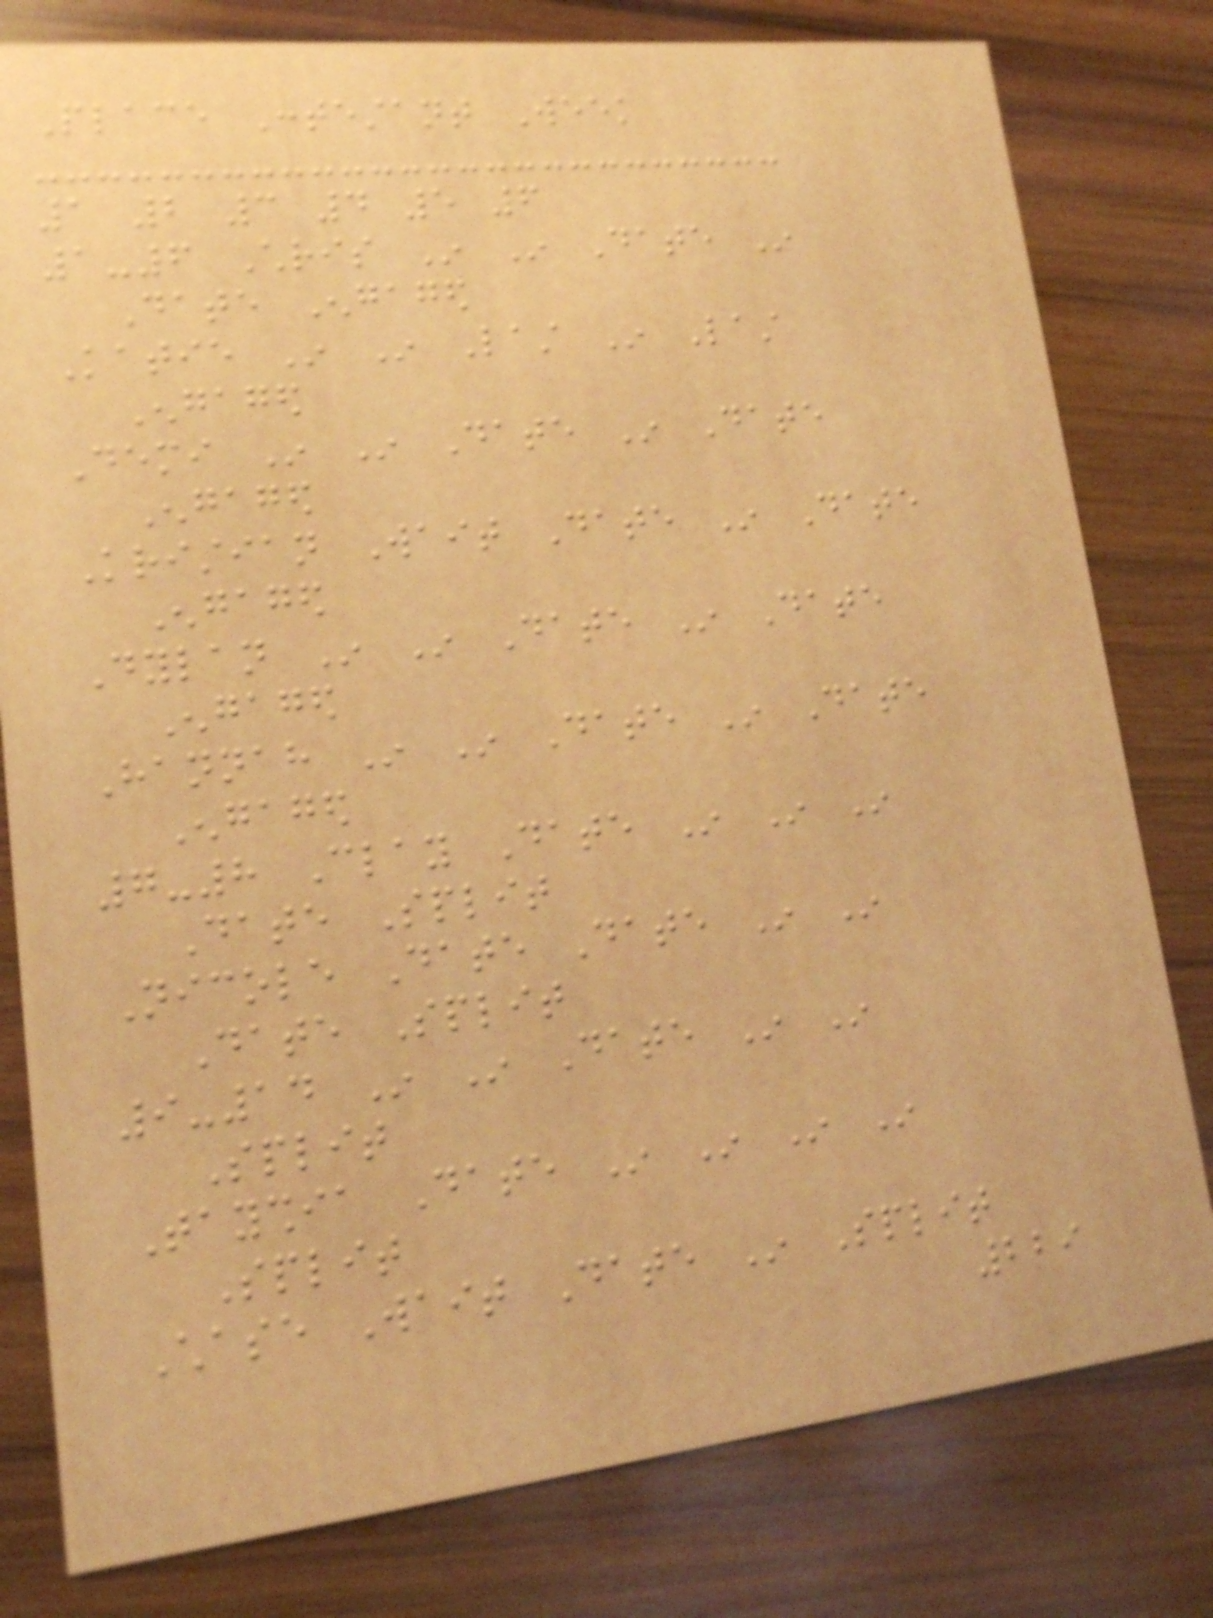Place Contestant Week
1 2 3 4 5 6
1-6 Chris In In Date In
Date Engaged
Katie In In Last In Last
Engaged
Demi In In Date In Date
Engaged
Kristian Wait Date In Date
Engaged
Dylan In In Date In Date
Engaged
Hannah In In Date In Date
Engaged
7-8 Clay Date In In In
Date Split
Nicole Date Date In In
Date Split
9-14 In In Date In In
Split
Tayshia Date In In In In
Split
Chase Wait Date In Split
229
